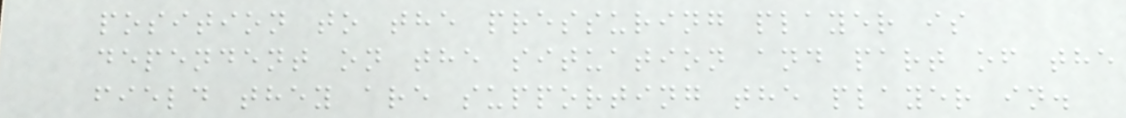position to the pressuring player is
dependent on the situation and part of the
field they are supporting the player in.
